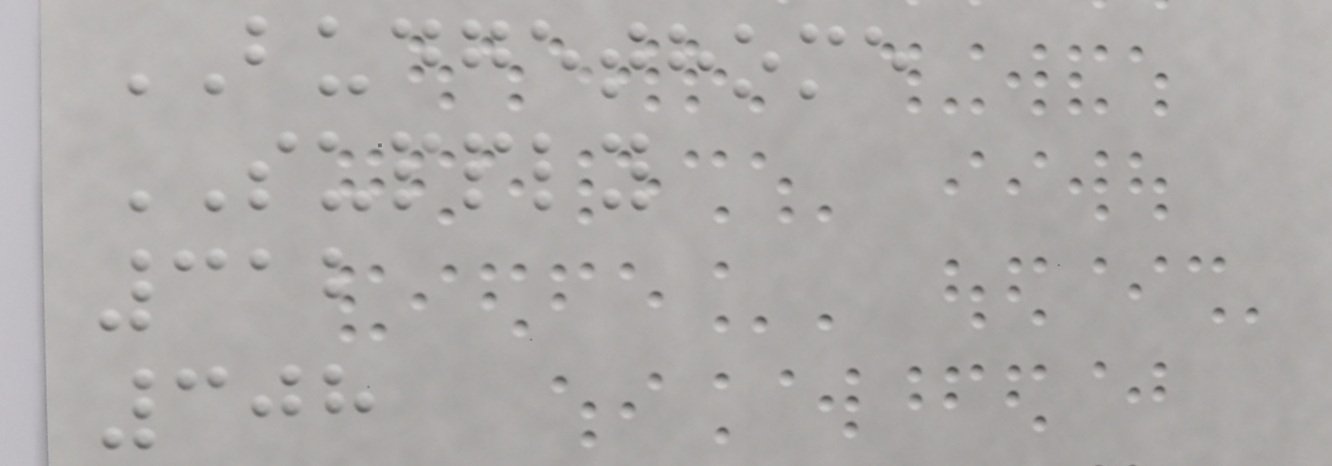BUDGETHOME
SUPPLY
312
308
